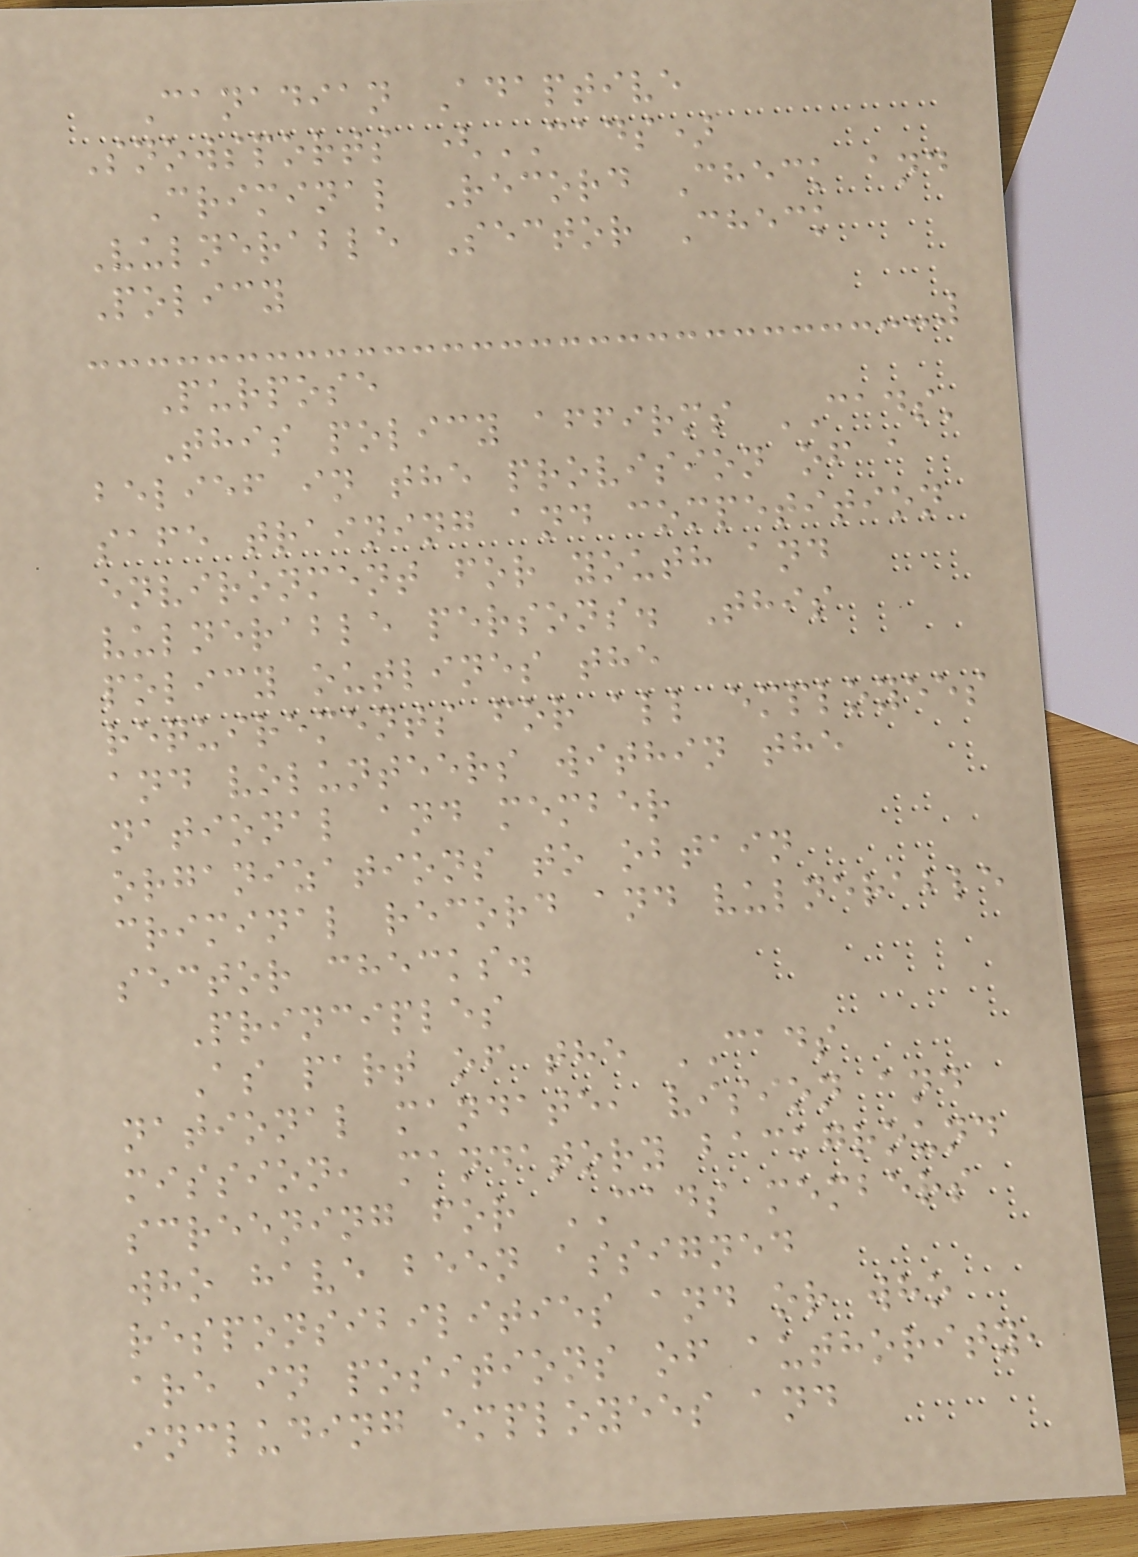Canadian Adaptive
Snowsports (CADS)
Criminal Record Check and
Vulnerable Sector Check
Policy
Purpose
This policy affirms CADS'
belief in the provision of a
safe training and competition
environment for youth and
vulnerable persons. This
policy outlines the
requirements for all employees
and volunteers within the
national and member
organizations to obtain
criminal record and vulnerable
sector checks.
Principles
As part of the CADS
national mandate, vision and
mission, mandatory background
screening for CADS members
who have been assigned
responsibilities and or who
are in positions of authority,
including employees and
